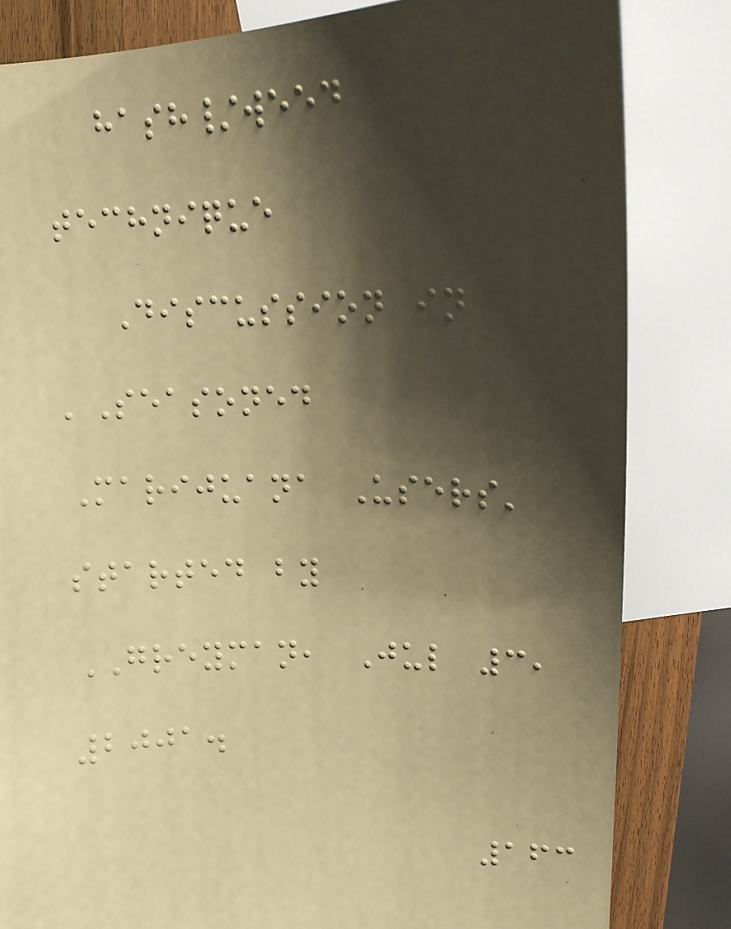hash/weed
technique
Discussion in
'Seasoned
Marijuana Users'
started by
GREYMAN, Jul 3,
2001.
163
